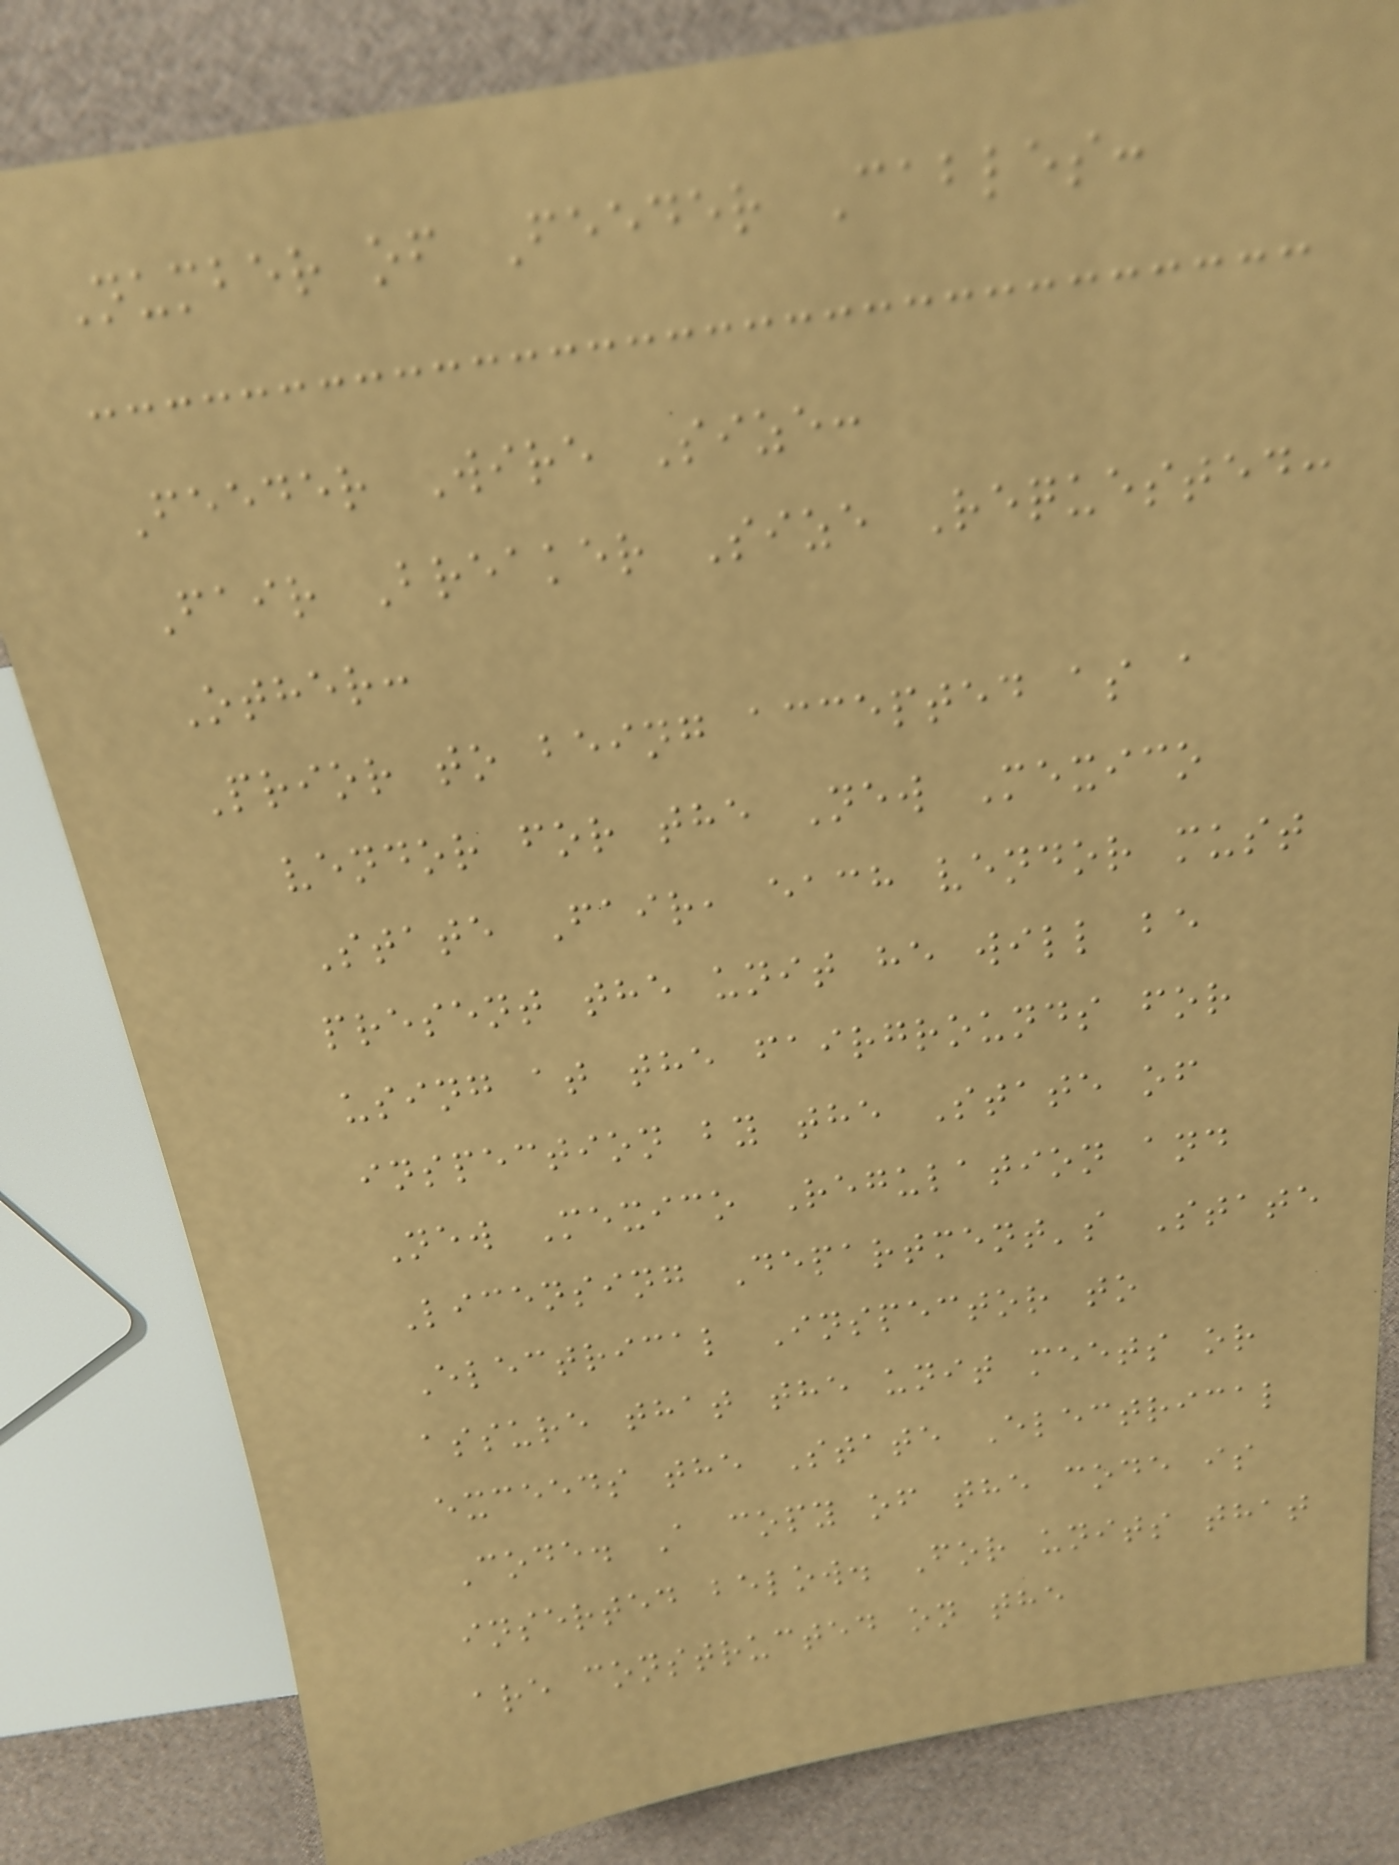Number of Feeder Cables:
Feeder Wire Size:
Fair Breaker Size Requested:
Other:
Prior to being accepted as a
vendor for the New Mexico
State Fair, each vendor must
present the unit he will be
using at the fairgrounds for
inspection by the State of
New Mexico Regulation and
Licensing Department's State
Electrical Inspector to
assure that the unit meets or
exceeds the State Electrical
Code. A copy of the code is
inserted below. For units that
are constructed on the
